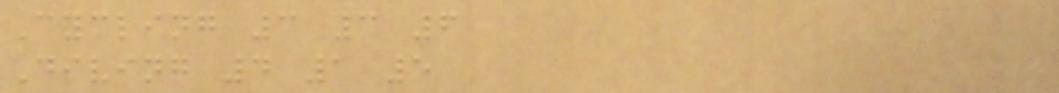Cycling 3 3 6
Diving 4 1 5
